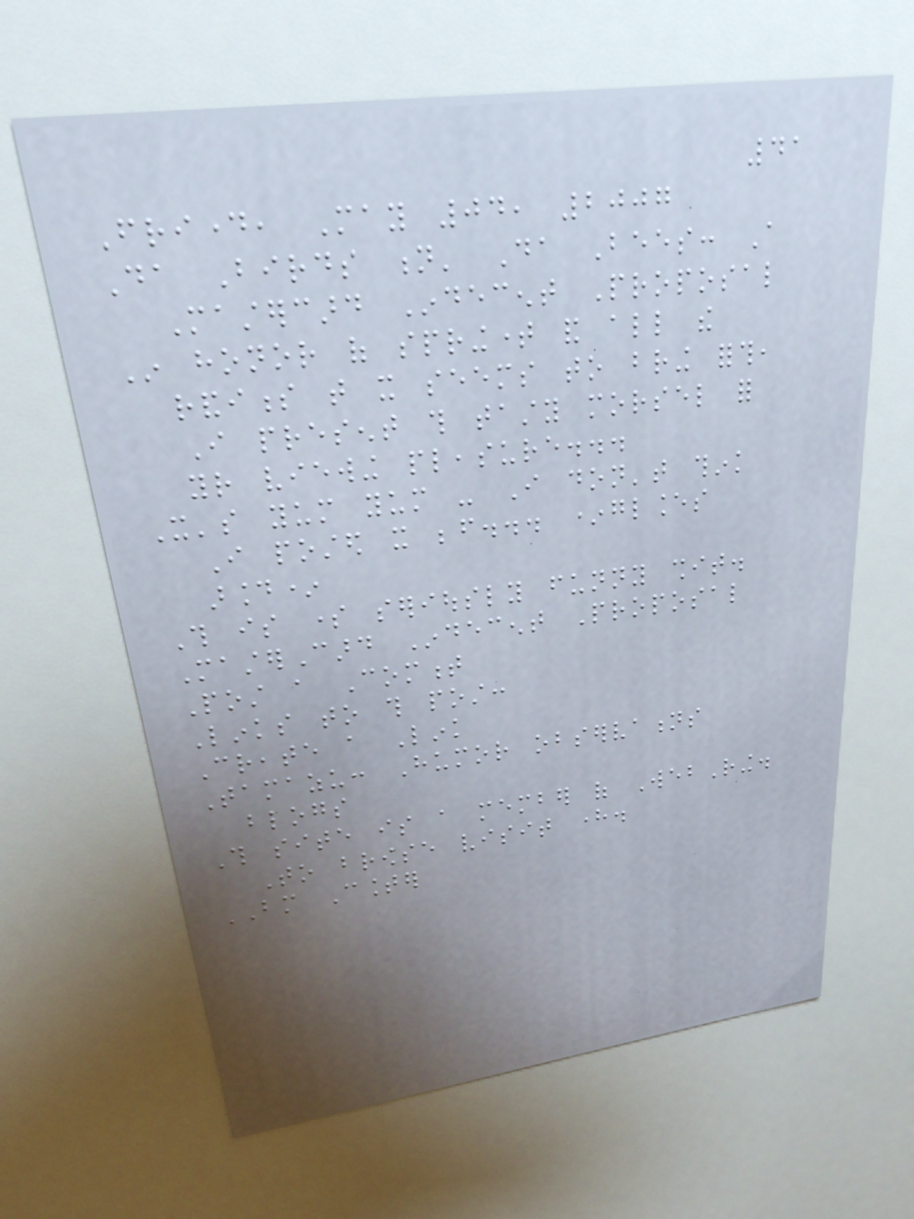41
Friday, May 04, 2007
Da Birds n' Da Bees: A
Mastercard Indecent Proposal
In honor of springtime and all the
randiness that it seems to bring forth,
I present this tasty morsel for
your viewing pleasure...
It's yum yum - I don't think
I posted it before... *glances
around*
This is some seriously funny shit.
MasterCard Indecent Proposal
Post a Comment
Links to this post:
Create a Link
Tamazu: Humor observations
blogs
This site is a member of WebRing.
To browse visit here.
BM Counter
